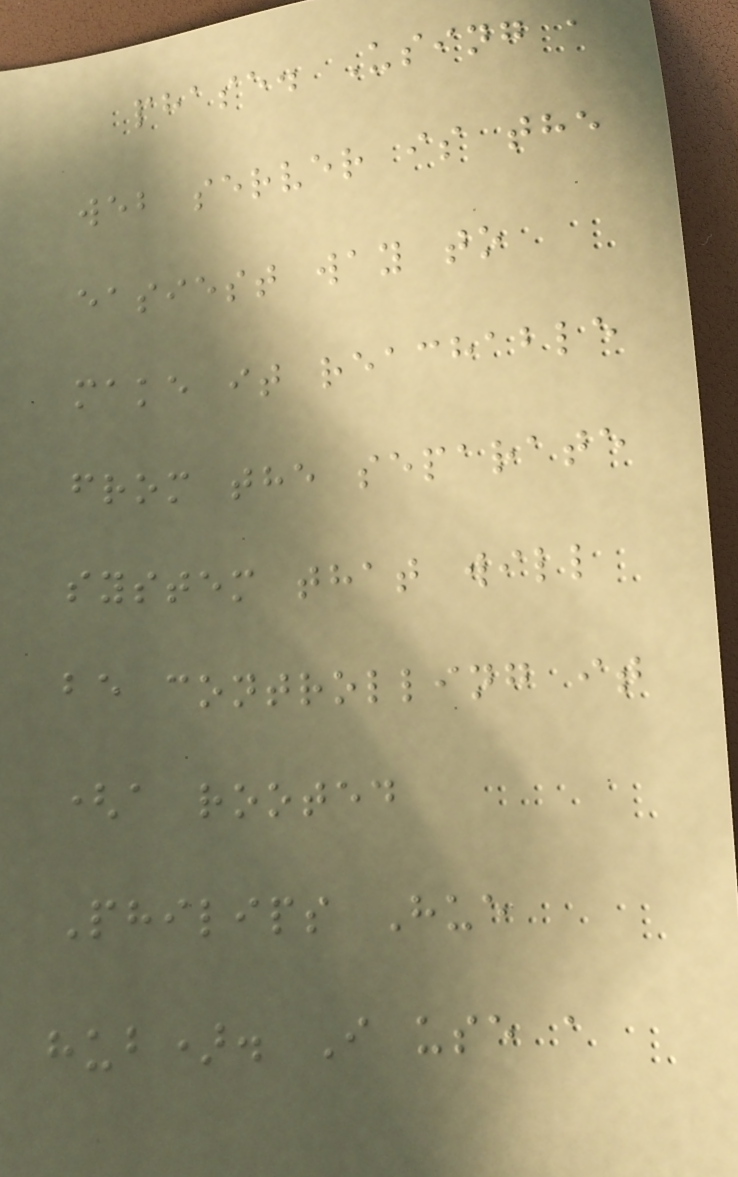phase. Using a
web server is the
easiest way to
make it reachable
from the separate
system that will
be controlling it
(a rooted
Philips Hue
hub). I use a
